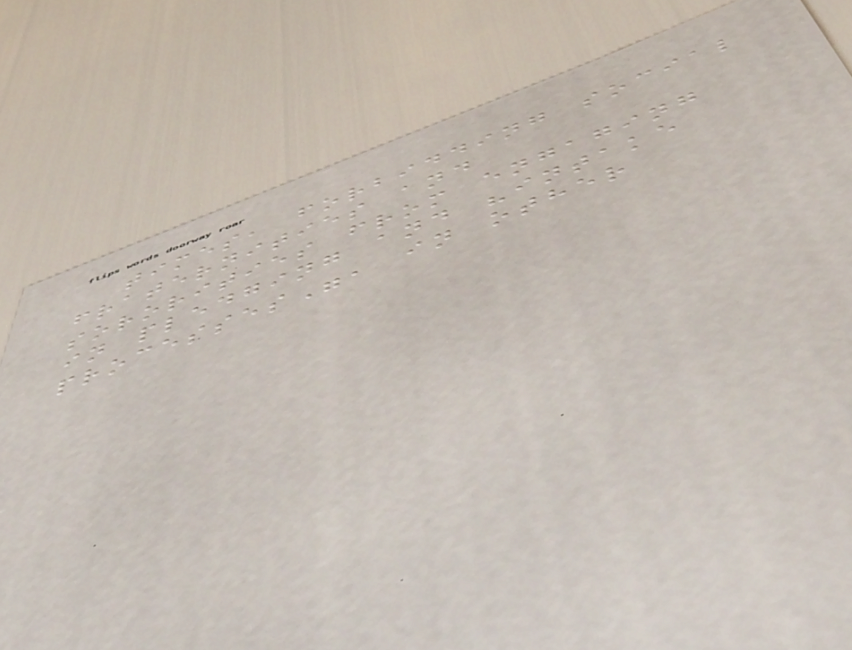times, forbidding social
fraternities and
sororities from engaging
in pledging and "intake
processes", in other
